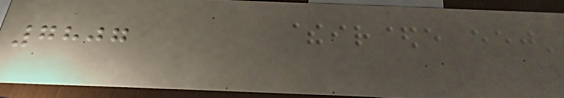7807
